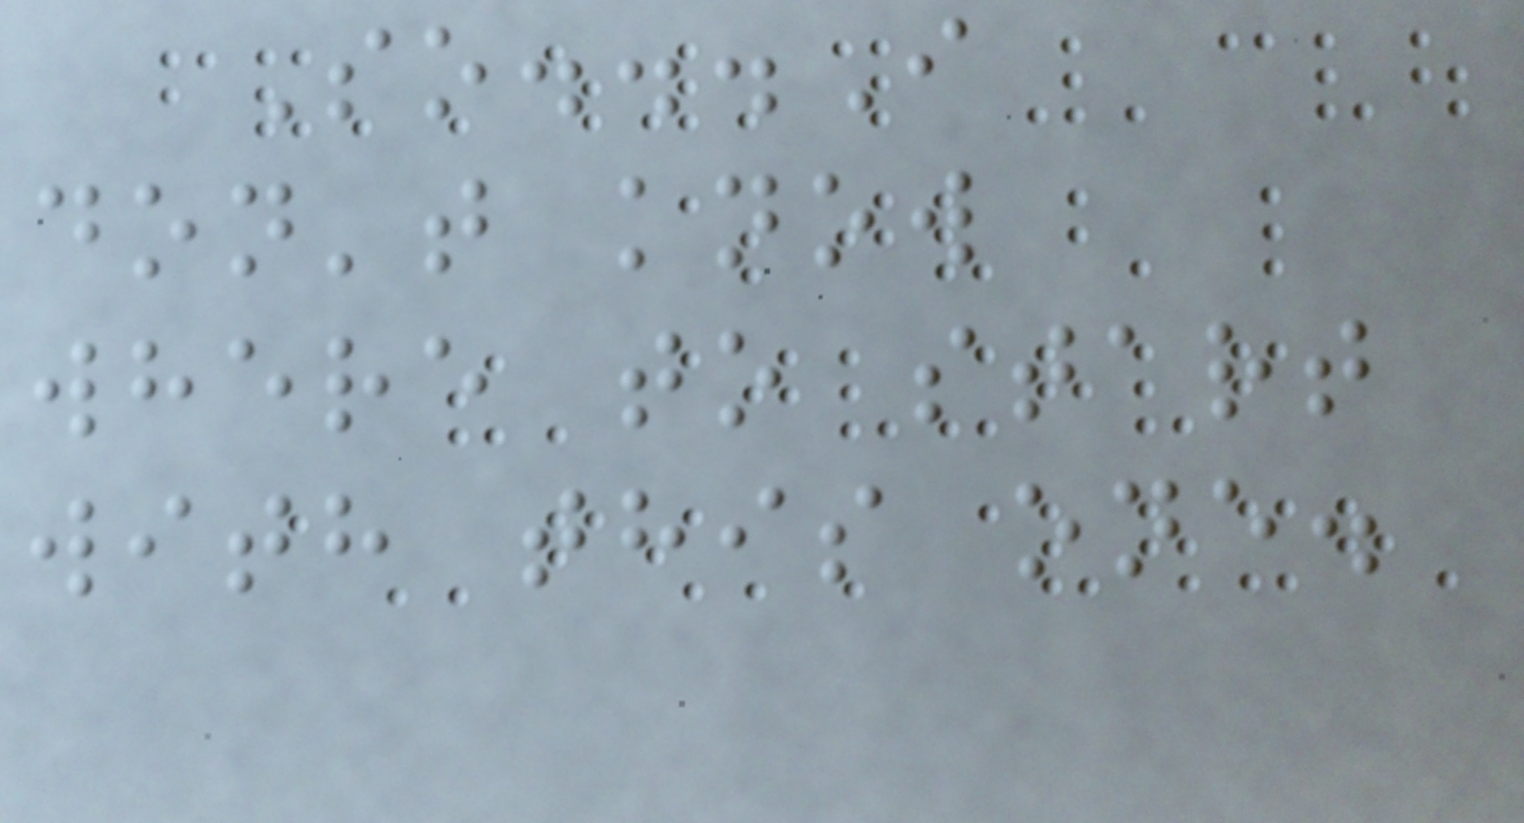So...I
don't know
where to start
with this one.
